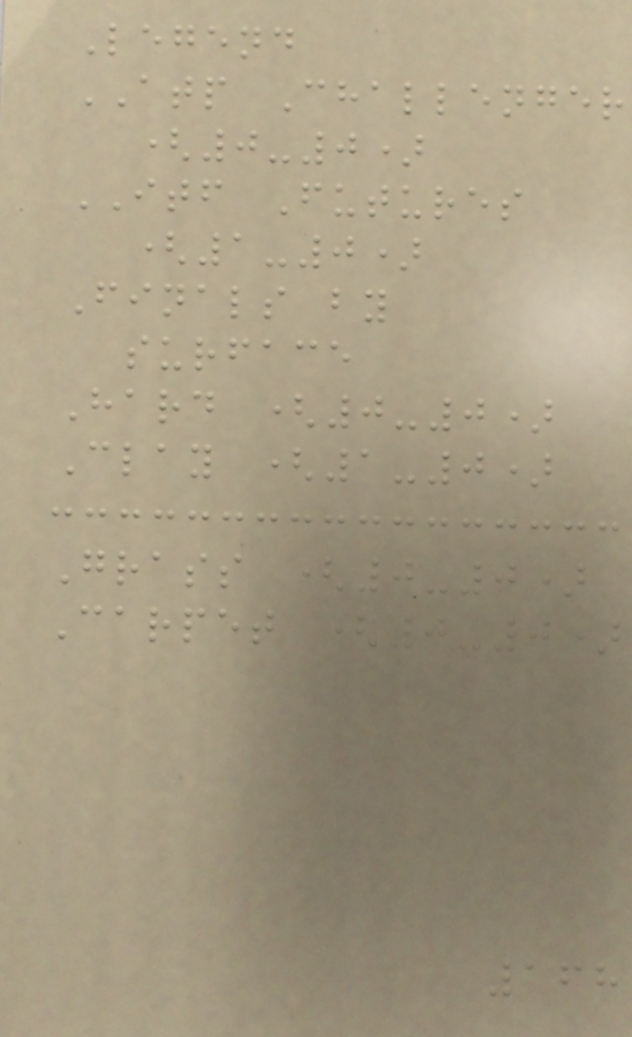Legend
ATP Challenger
(0-0)
ITF Futures
(1-0)
Finals by
surface
Hard (0-0)
Clay (1-0)
Grass (0-0)
Carpet (0-0)
168
